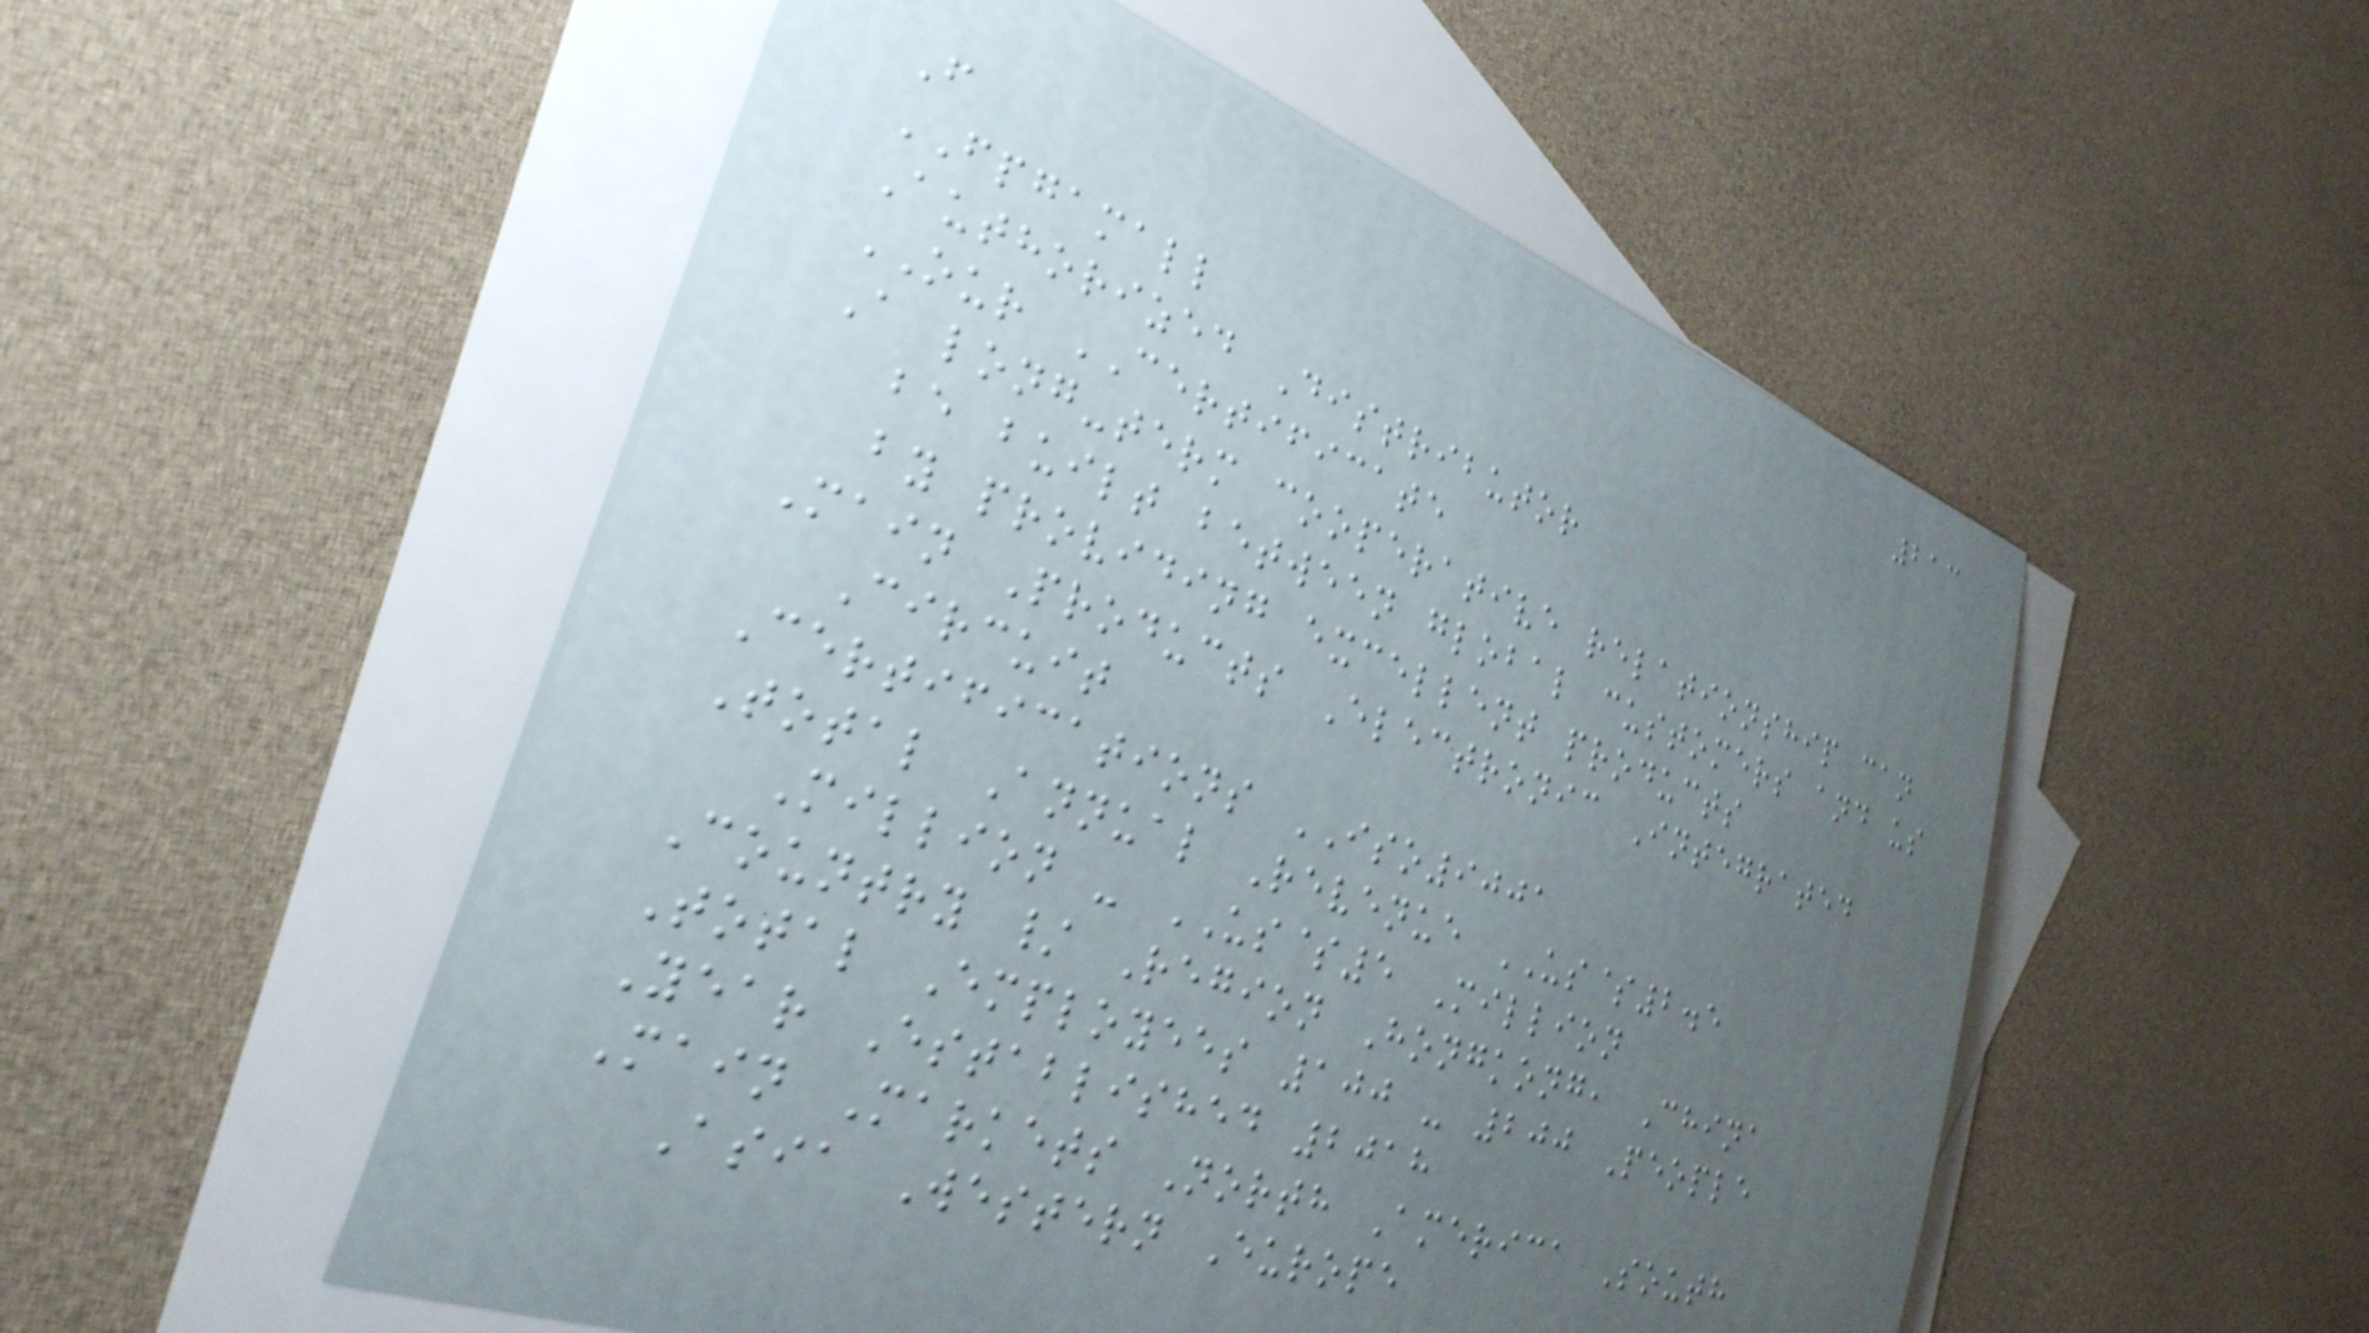213
F
FPGAMALL
Authorized Distributor
OUR CERTIFICATE
A long-term cooperative relationship can
be built between global customers and us
by providing excellent products
Main Products Electronic Integrated
Circuit
Certifications ISO9001
Total Annual Revenue US$2.5
Million - US$5 Million
Country / Region Hongkong, China
Total Employees 100 - 200 People
Year Established 2018
Main Markets North America South
Asia Western Europe
